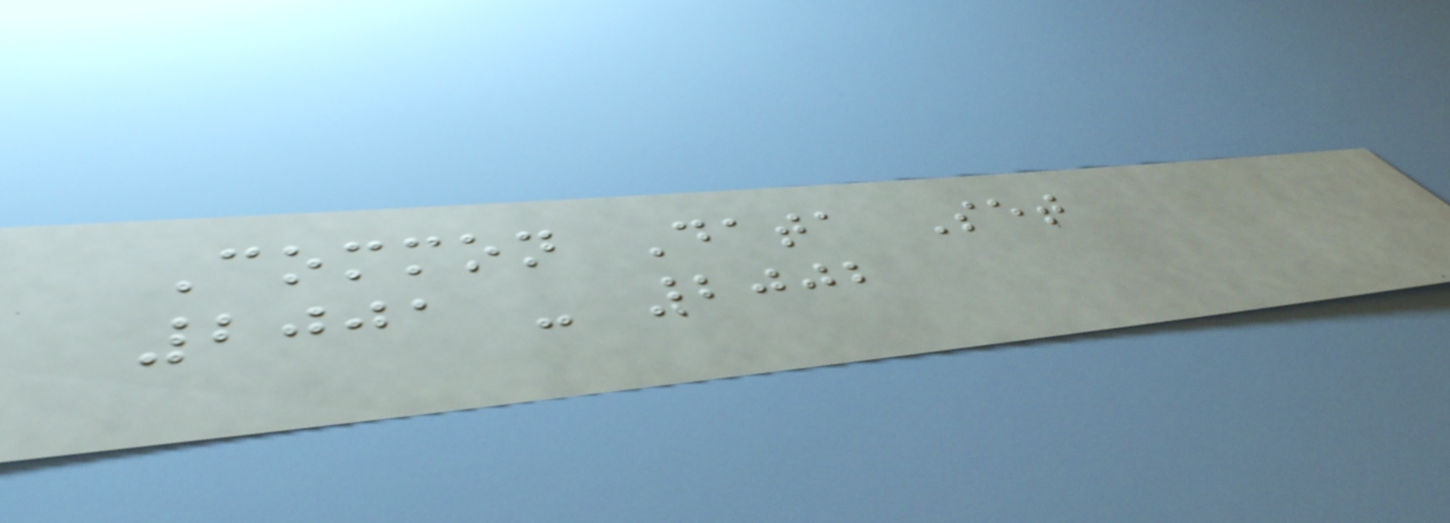Common Data Set
2001 - 2002
